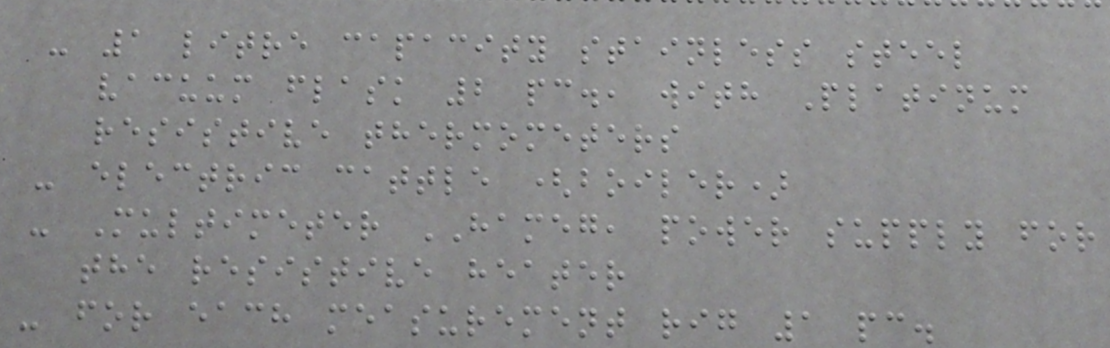- 1 litre capacity stainless steel
vacuum flask 2 pc., with Platinum
resistive thermometers
- electric cattle (boiler)
- Multimeter HAMEG, power supply for
the resistive heater
- for each measurement rig 1 pc.
